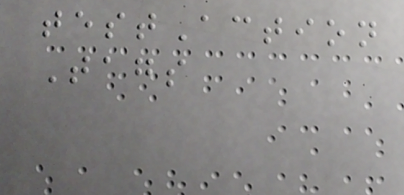testAction
Tags
